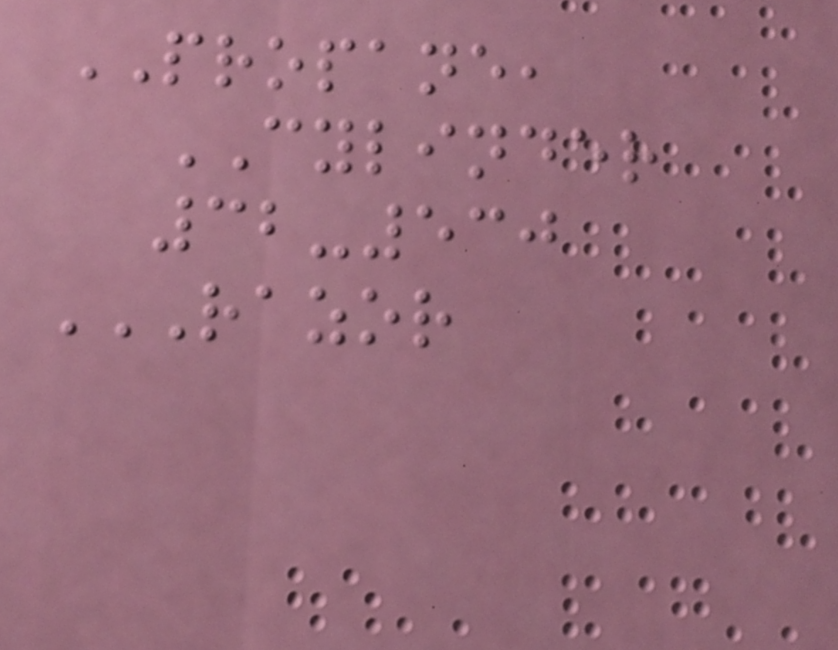PROPANE,
CYLINDER
32-530
RAZOR
